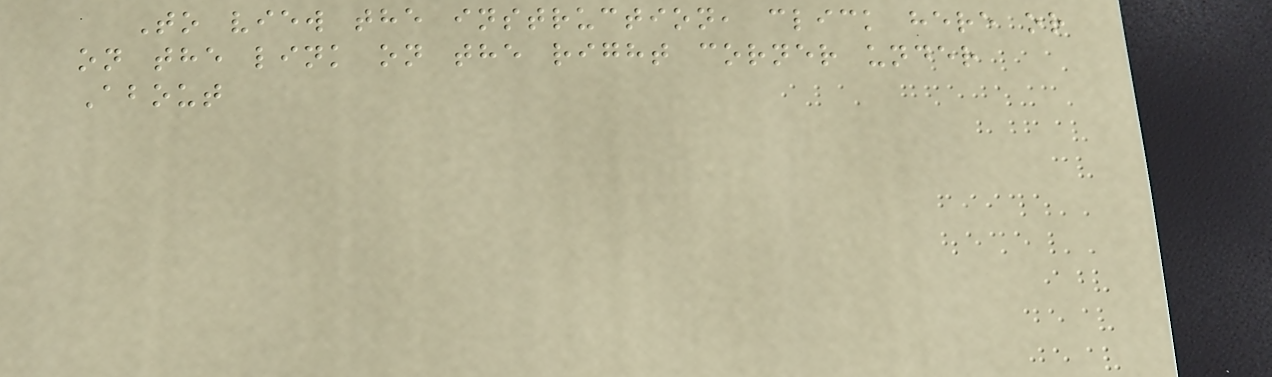To view the instruction, click here or
on the link on the right corner under
About
